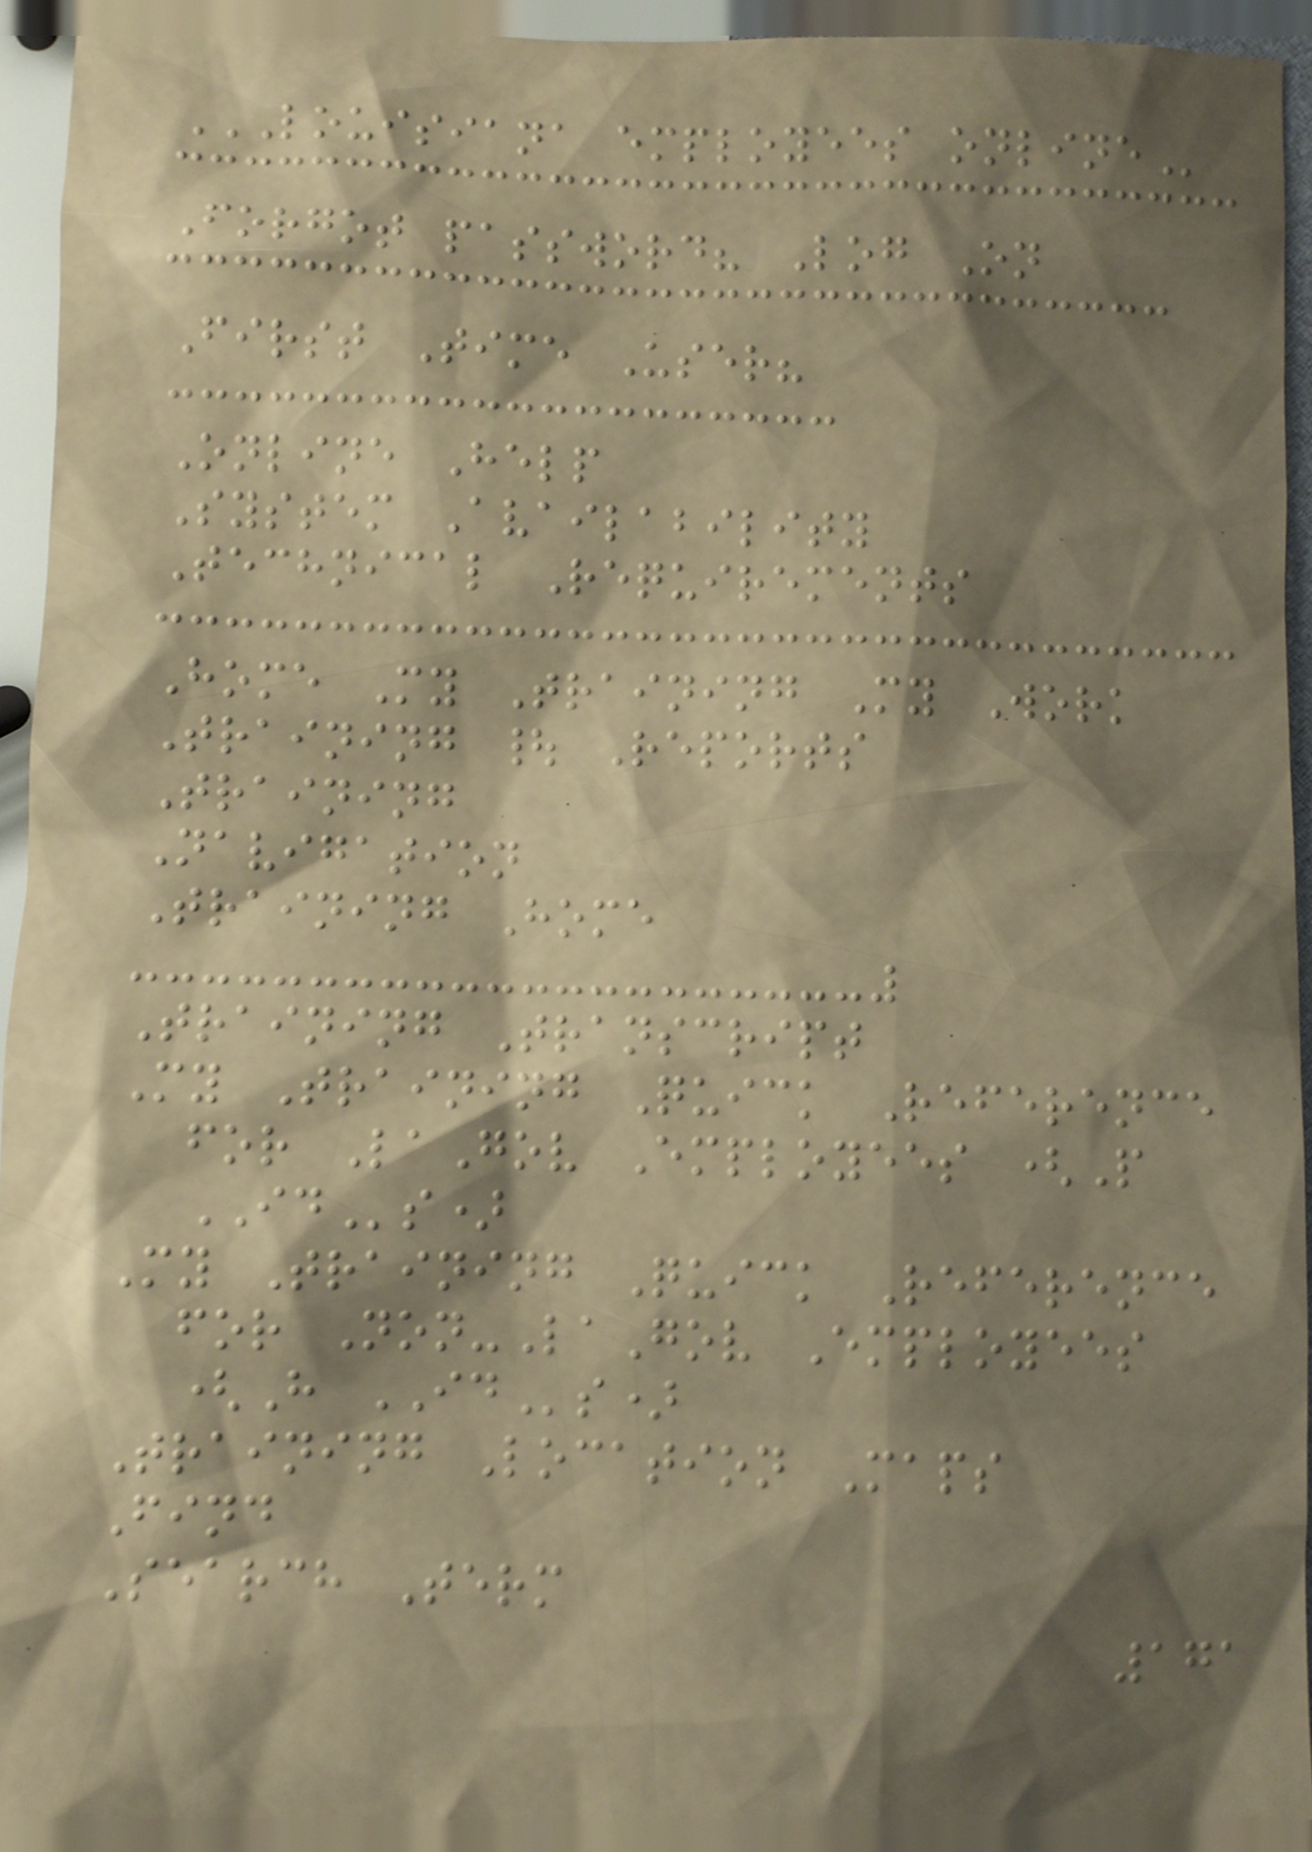LOUISIANA EMPLOYEES ONLINE
Forgot password? Log On
First Time User?
Online Help
System Availability
Technical Requirements
Home My Training My Work
Training | Reports
Training
Navigation
Training Home
Training Transcript
My Training Quick Reference
for LaGov Employees (P
IDs)
My Training Quick Reference
for Non-LaGov Employees
(H IDs)
Training Location Maps
Find
Search Term
171
